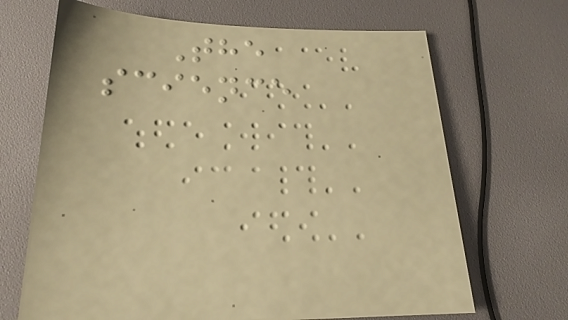The
science
